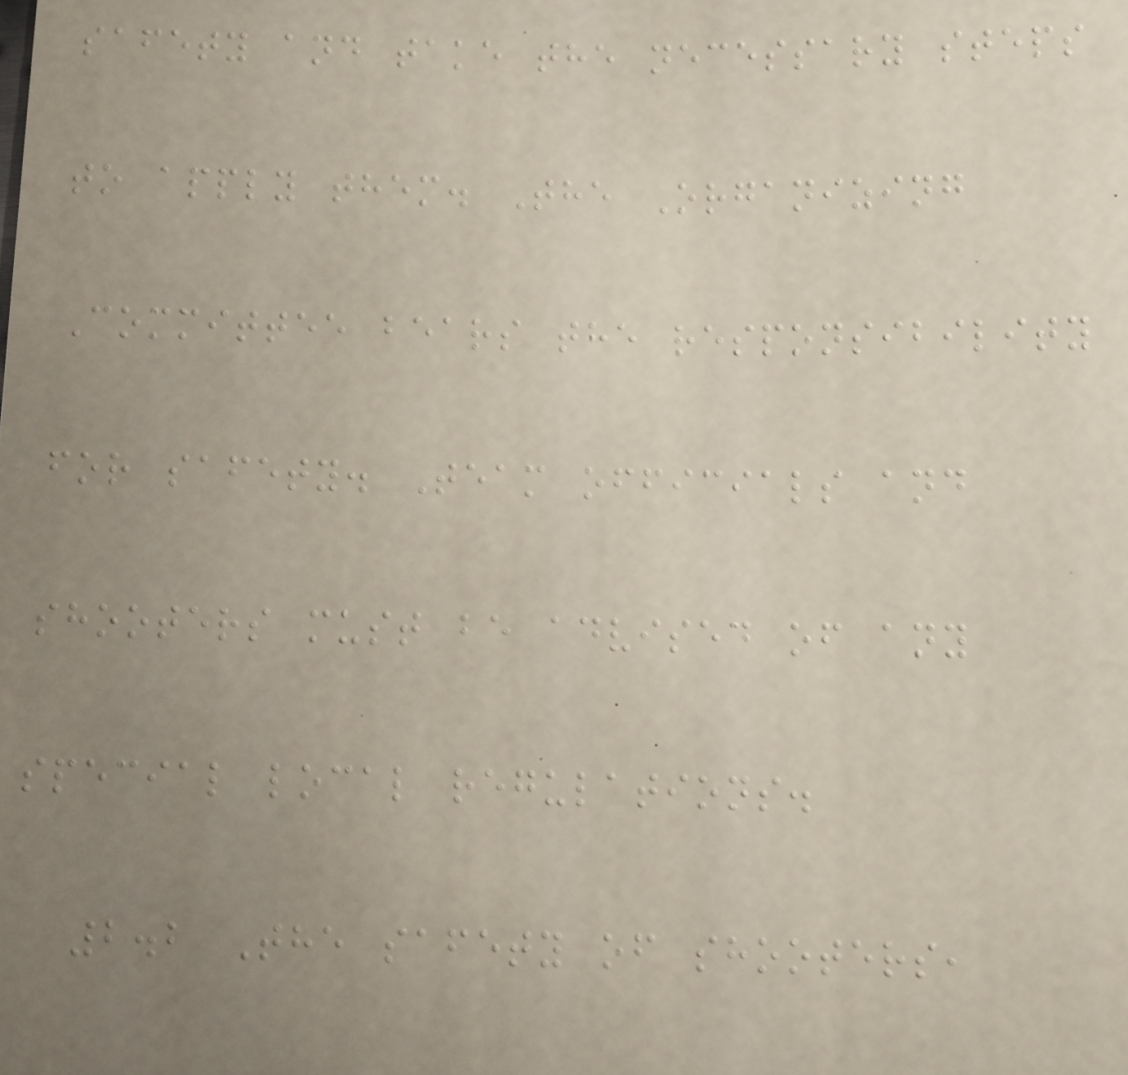safety and take the necessary steps
to apply them. The Organizing
Committee bears the responsibility
for safety. Team officials and
shooters must be advised of any
special local regulations.
2.2 The safety of shooters,
